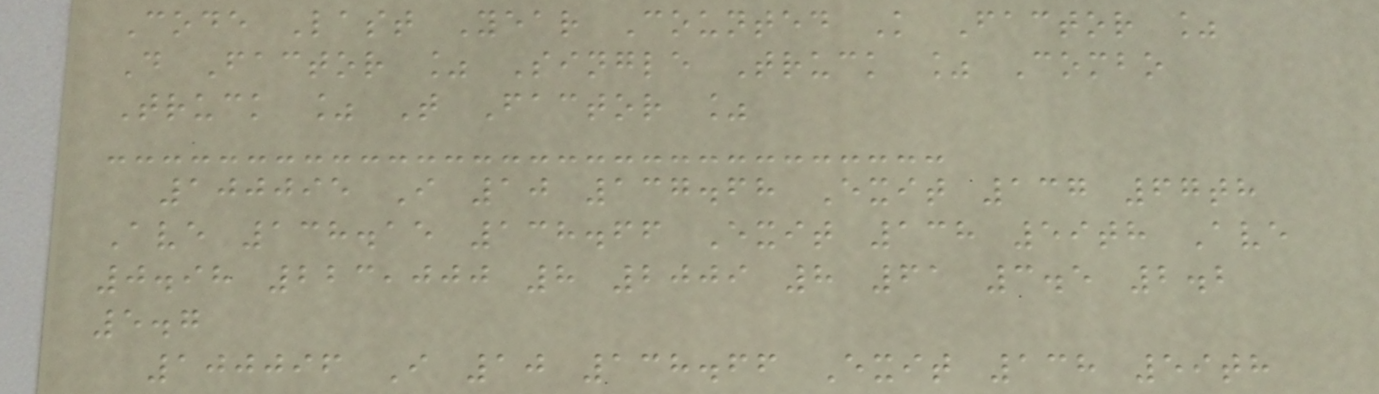Code Last Year Counted K Factor %
D Factor % Single Truck % Combo
Truck % T Factor %
100095 I 10 137.68 Exit 137 67th
Ave 138.15 138.66 Exit 138 59th Ave
0.98 223,000 8 2009 8 61 3.5 2.2
5.7
100096 I 10 138.66 Exit 138 59th
